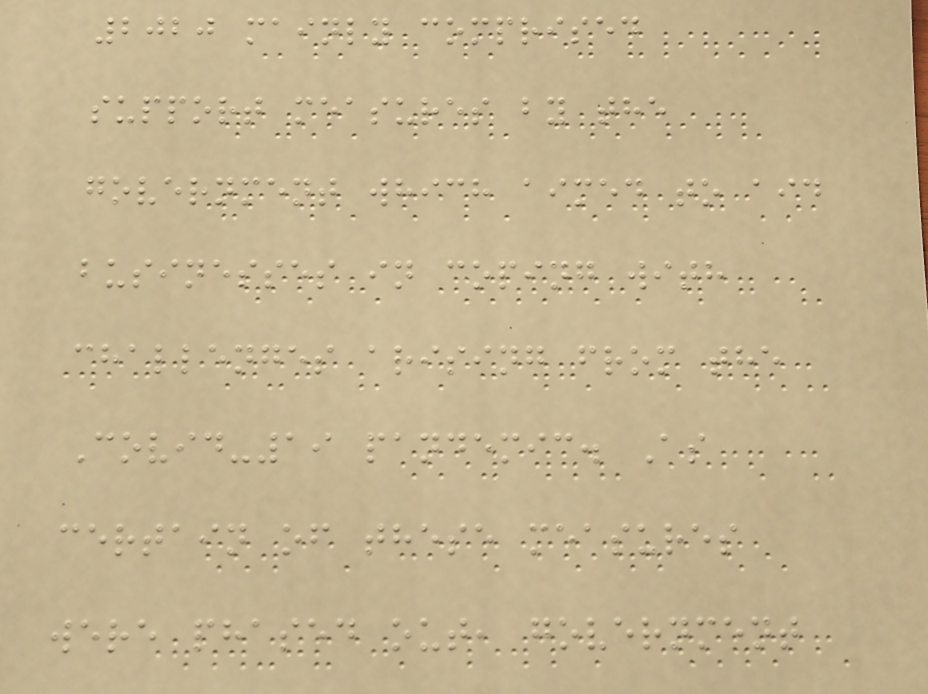2020 mainly comprised
support measures by the
government which aimed to aid
businesses in coping with
challenges arising from the
Covid-19 pandemic. As
certain of these measures
were phased out, government
